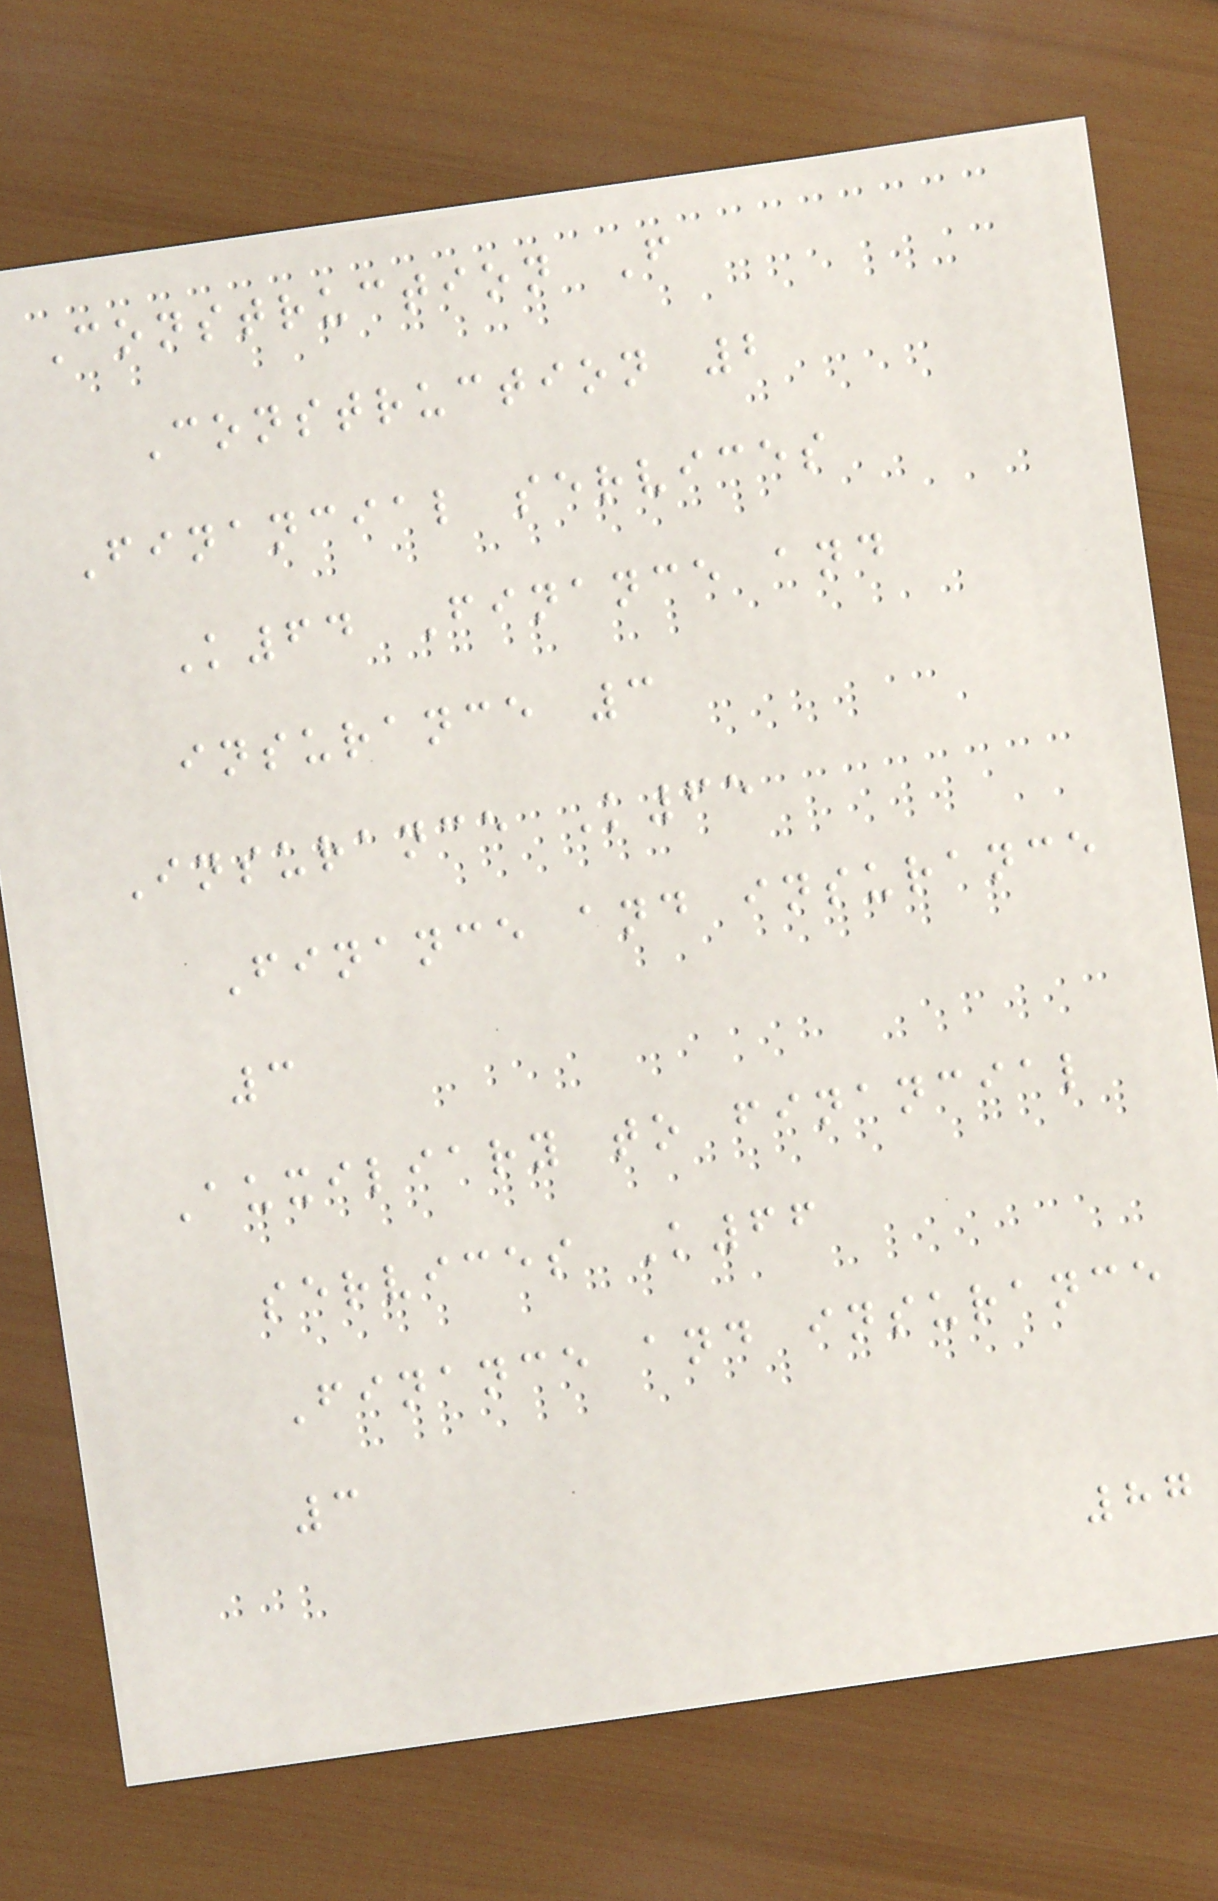Construction F
Construction 2
Financial services
K64 Finance and
insurance 3
Insurance K65
Finance and insurance
3
Auxiliary to financial
services K66
Finance and insurance
3
87
